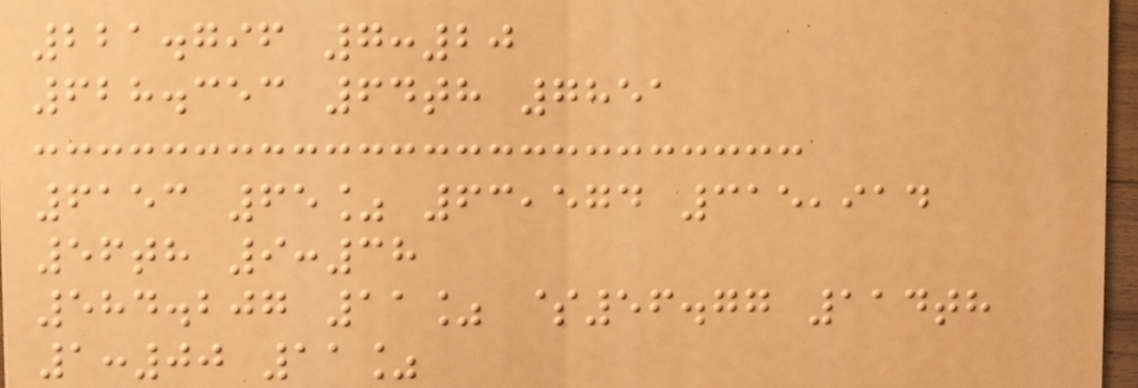221.796 7:20
628.353 64th 7851
6153 65% 63,574 315,914
56th 9:38
584.207 11% $56.77 114th
1:00 11%
